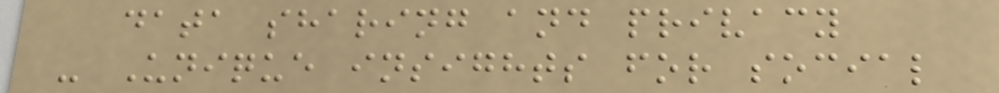data sharing and privacy
- Unique insights for social
